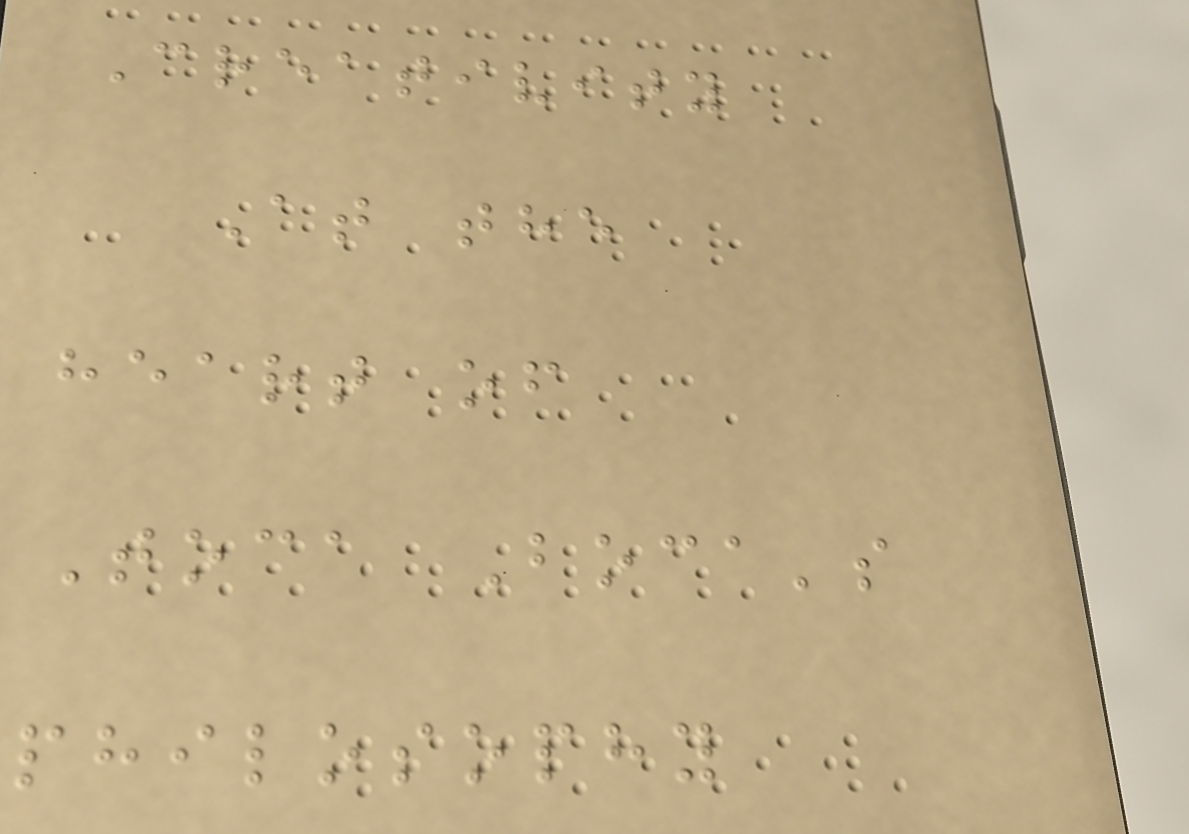Creativity
At the
heart of
Toca Boca's
philosophy
